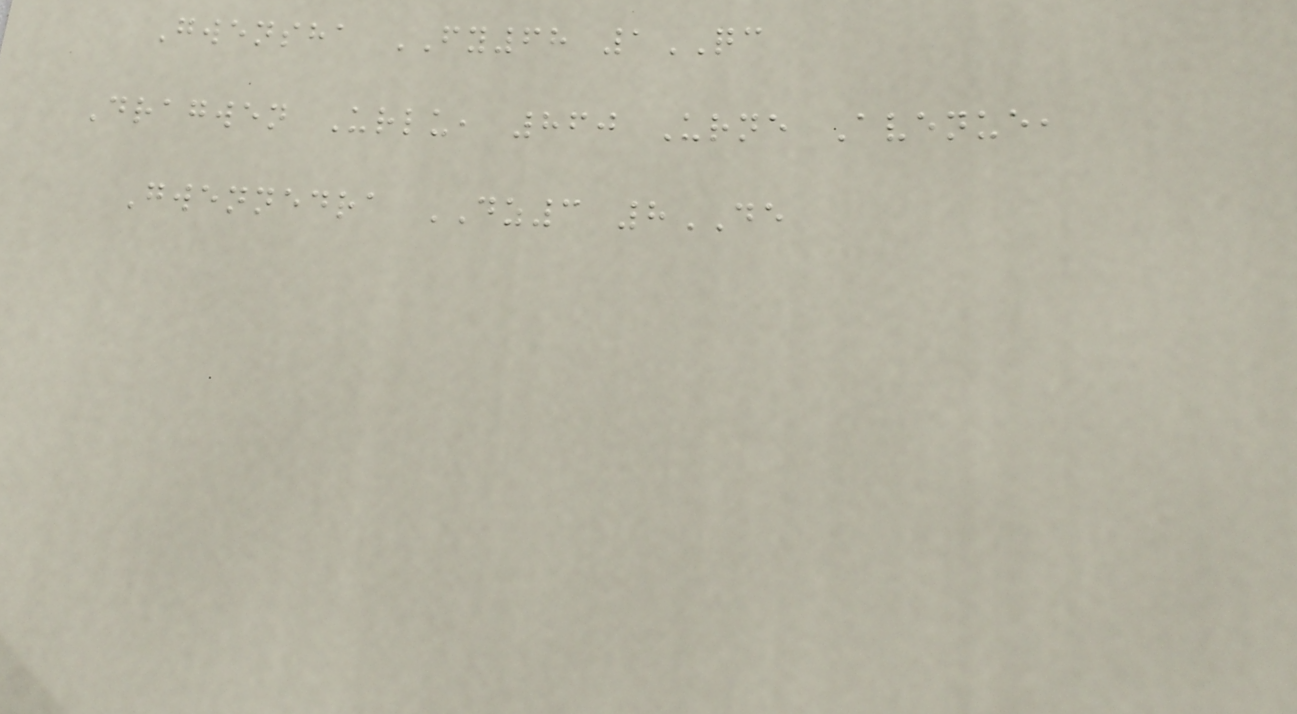Gwensha FY68 1QC
Dragwen Urlu, 860 Urne Avenue,
Gwennedra DZ3 8DE
